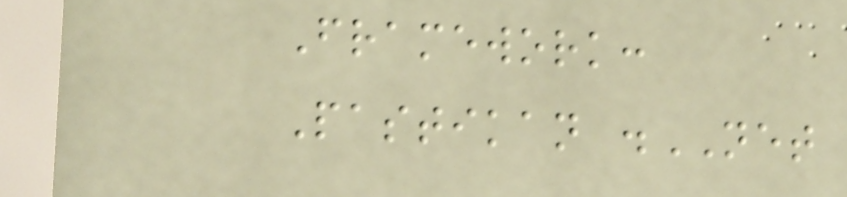Framework:
Pastikan .NET
